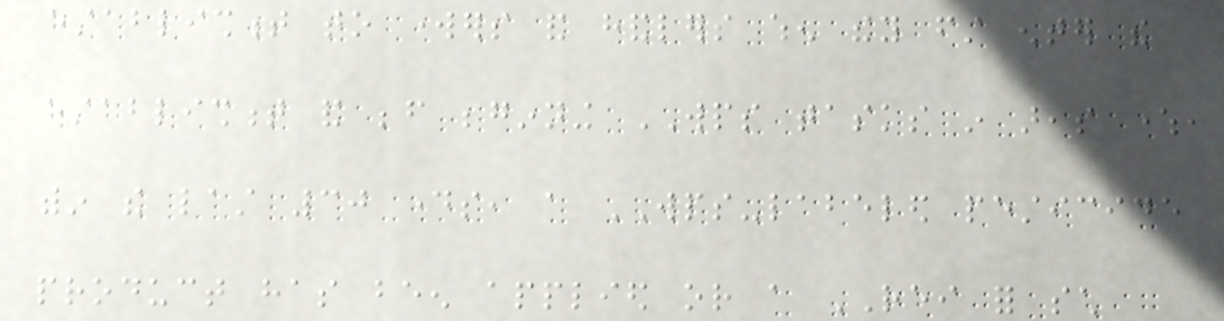establishment to workers and handlers when they first enter the
establishment and before beginning WPS tasks in areas where,
within the last 30 days, a WPS-labeled pesticide
product has been applied or a REI for such
